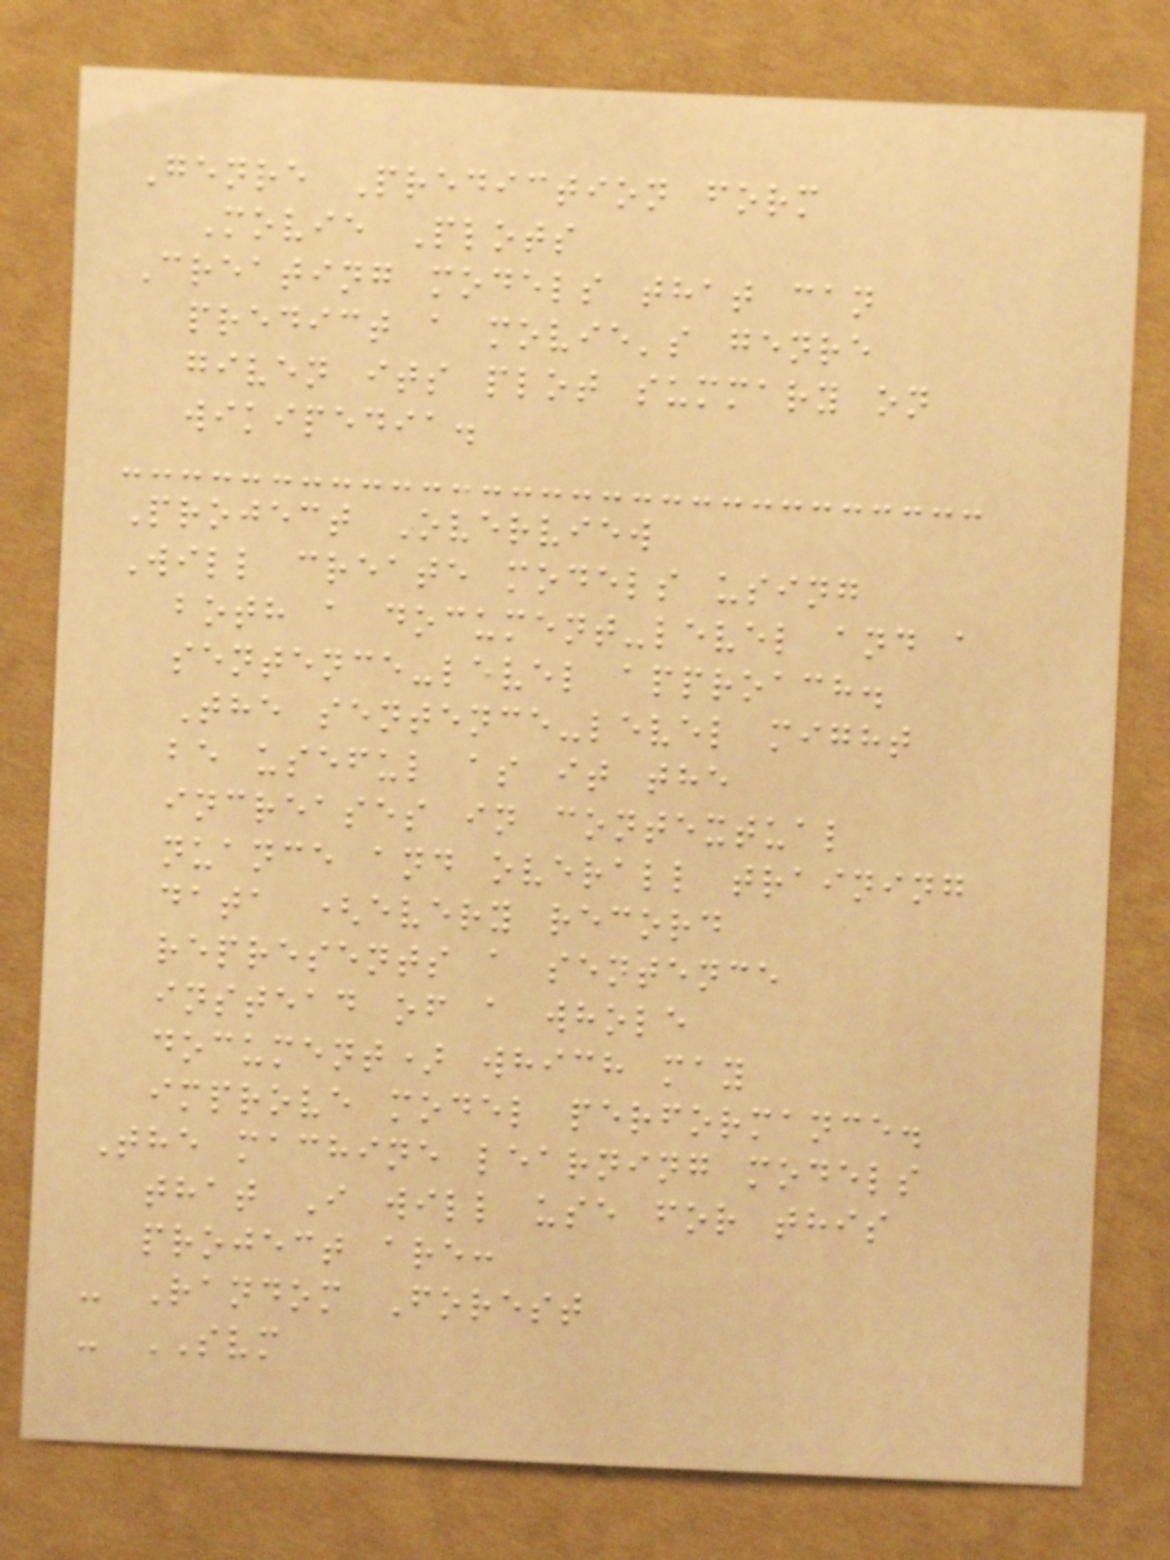Genre Prediction form
Movie Plots
Creating models that can
predict a movie's genre
given its plot summary on
wikipedia.
Project Overview
Will create models using
both a document-level and a
sentence-level approach.
The sentence-level might
be useful as it the
increases in contextual
nuance and overall training
data (every record
represents a sentence
instead of a whole
document) which may
improve model performance.
The machine learning models
that I will use for this
project are:
- Random Forest
- SVM
